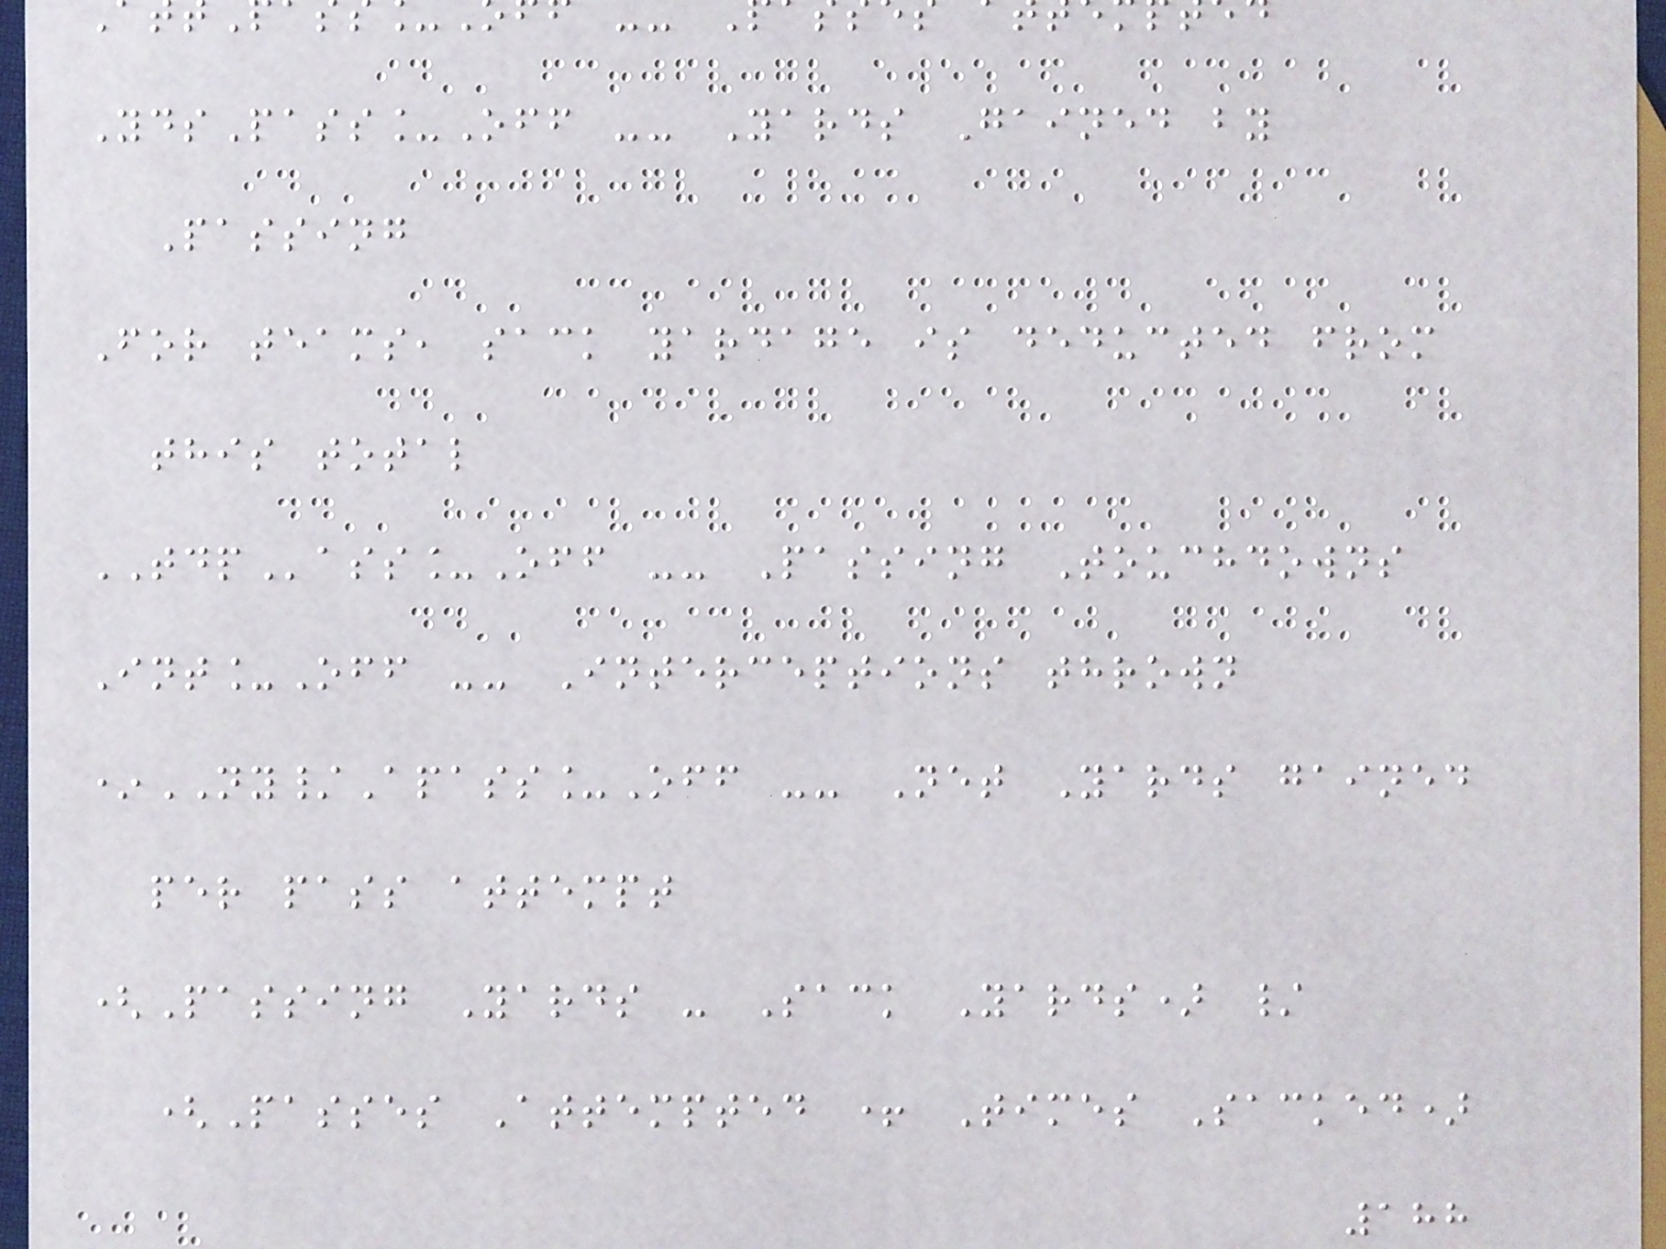YdsPass_Off -- Yards Gained by
Passing
For teams, sack yardage is deducted from
this total
TDPass_Off -- Passing Touchdowns
Int_Off -- Interceptions thrown
*NY/Apass_Off -- Net Yards gained
per pass attempt
(Passing Yards - Sack Yards) /
(Passes Attempted + Times Sacked)
188
